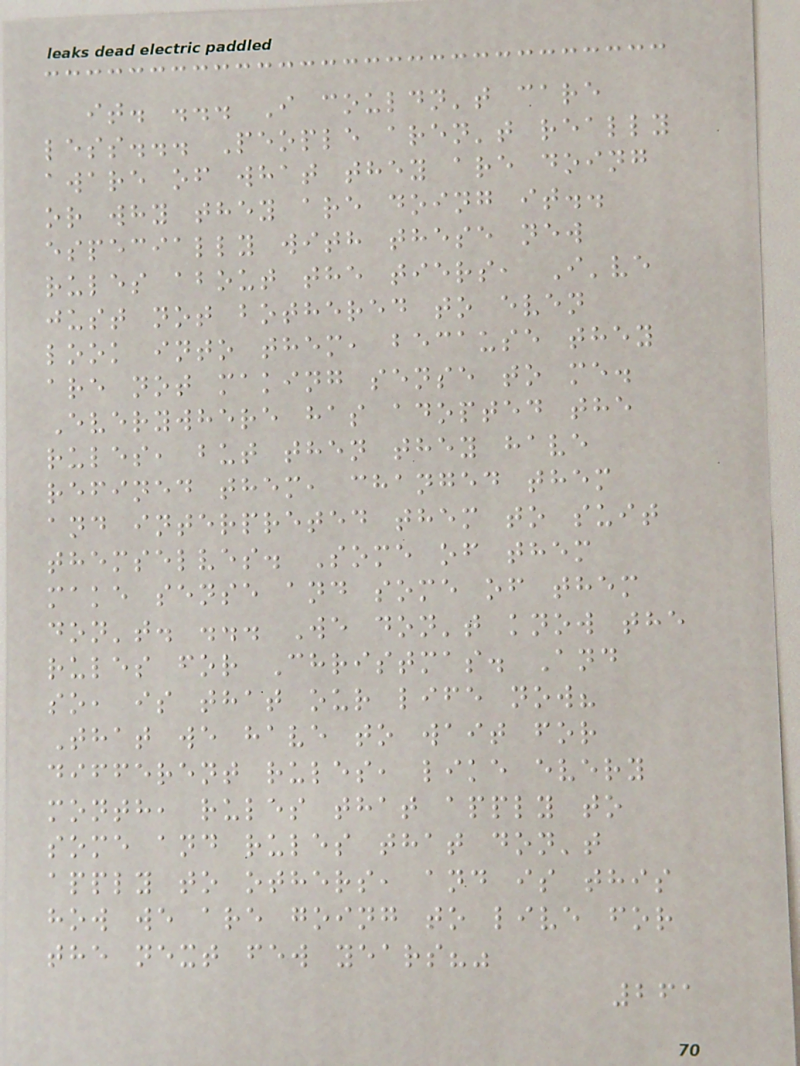it. ... I couldn't care
less... People aren't really
aware of what they are doing
or why they are doing it..
especially with these new
rules about the tiers, I've
just not bothered to even
look into them, because they
are not making sense to me.
Everywhere has adopted the
rules, but then they have
refined them, changed them
and interpreted them to suit
themselves. Some of them
make sense and some of them
don't. ... We don't know the
rules for Christmas. And
so, is that our life now?
That we have to wait for
different rules, like every
month, rules that apply to
some and rules that don't
apply to others, and is this
how we are going to live for
the next few years?"
261
